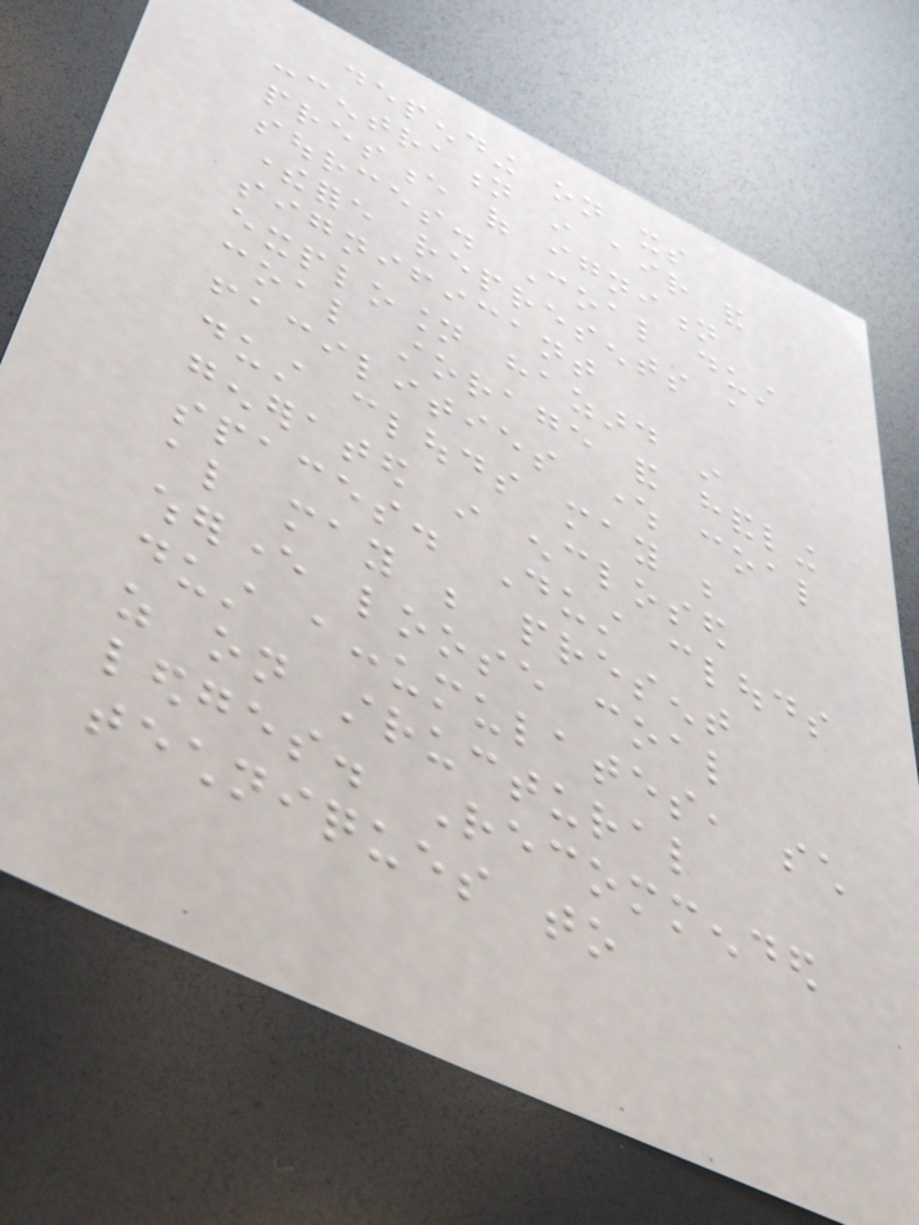depending on its
concentration in air and
presence of ignition
sources. Coal dust
therefore represents a
significant
explosion hazard in
coal storage and handling
facilities where coal
dust clouds may be
generated in enclosed
spaces. Dust clouds
also may be present
wherever loose coal
dust accumulates, such
as on structural
ledges. Recommended
techniques to
